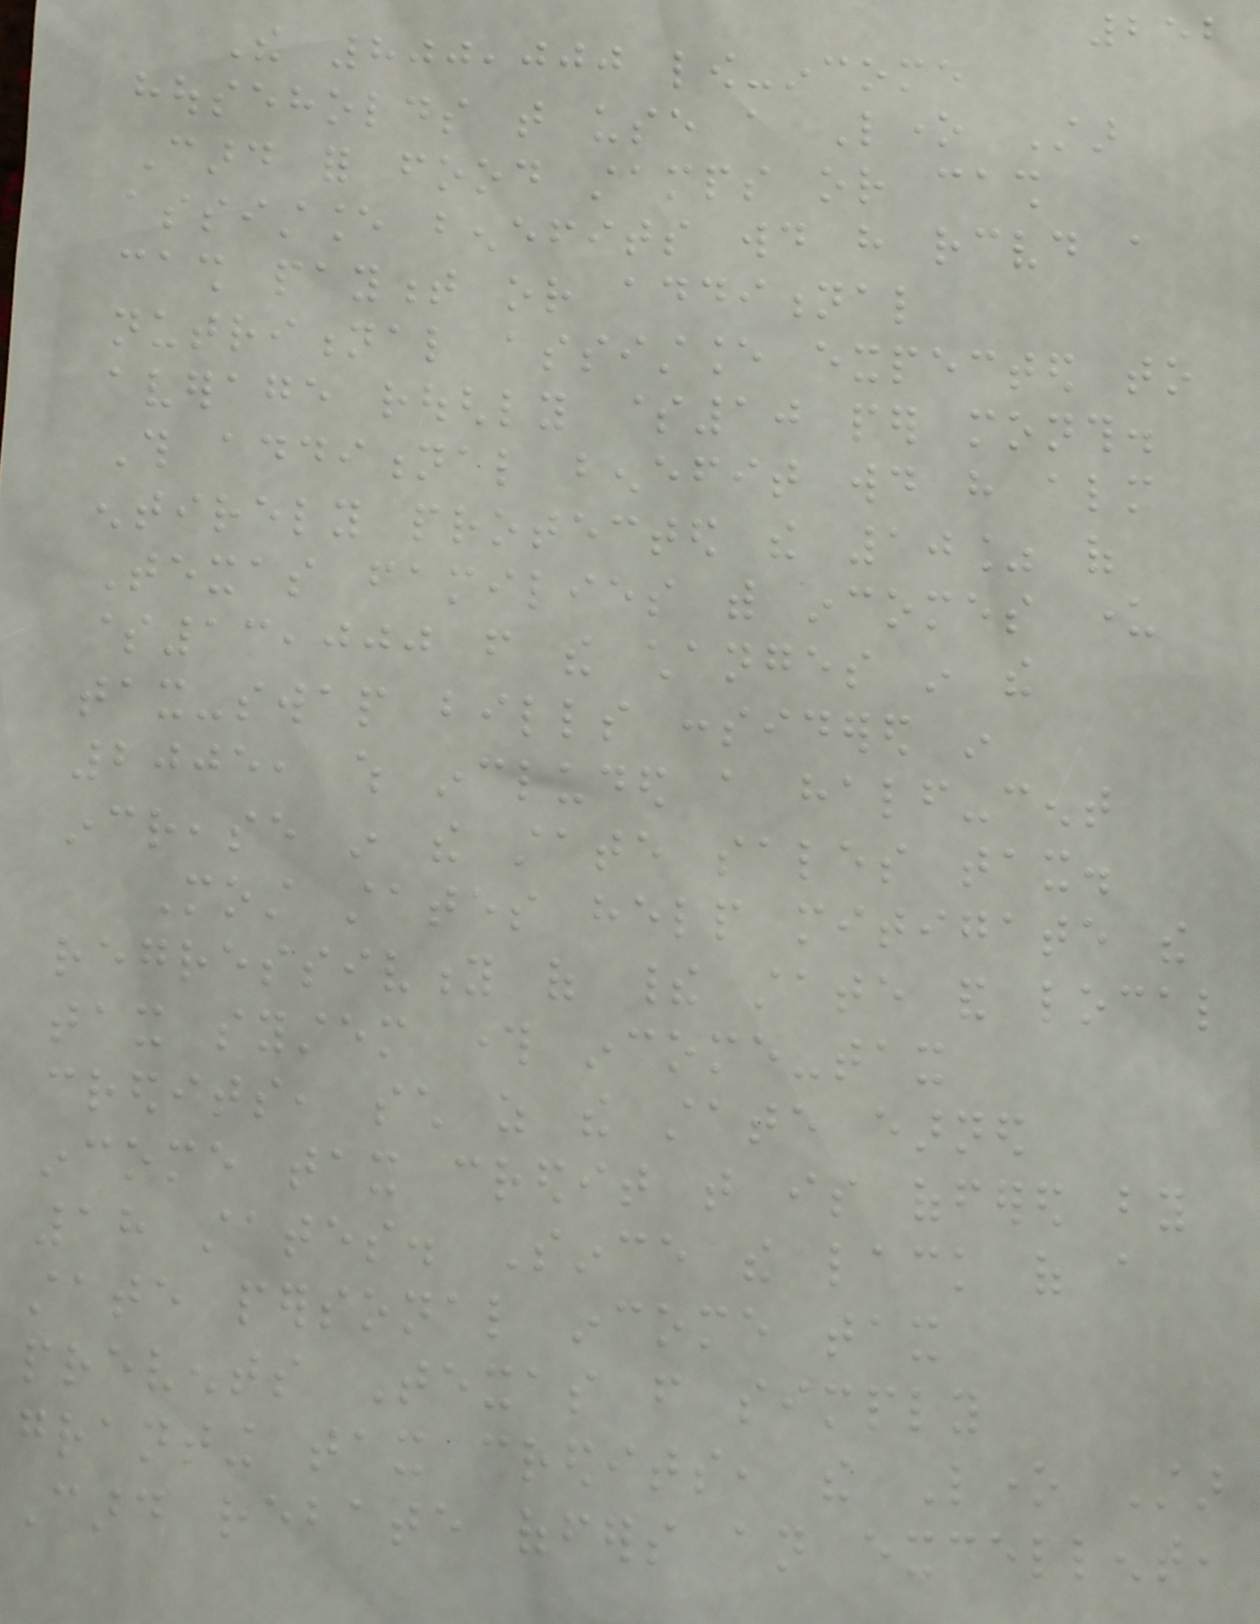252
The 800,000 low-income
households that use a Lone Star
Card for food stamps or cash
assistance benefits would have received a
cash payment or additional
nutritional assistance expected to
average roughly $10 per month.
This additional benefit would have almost
entirely protected the 10% of
Texas families with incomes under
$13,000 from the changes in the
tax-swap bills considered in
2005, which included a half-cent
increase in the state sales tax.
Most states help mitigate the
regressivity of their state and local
tax system through income-tax
credits, such as the state earned
income tax credit that is offered by
18 states. Since the lack of a
state personal income tax
prevents Texas from simply
granting tax credits, the Lone Star
Card rebate offers an excellent,
